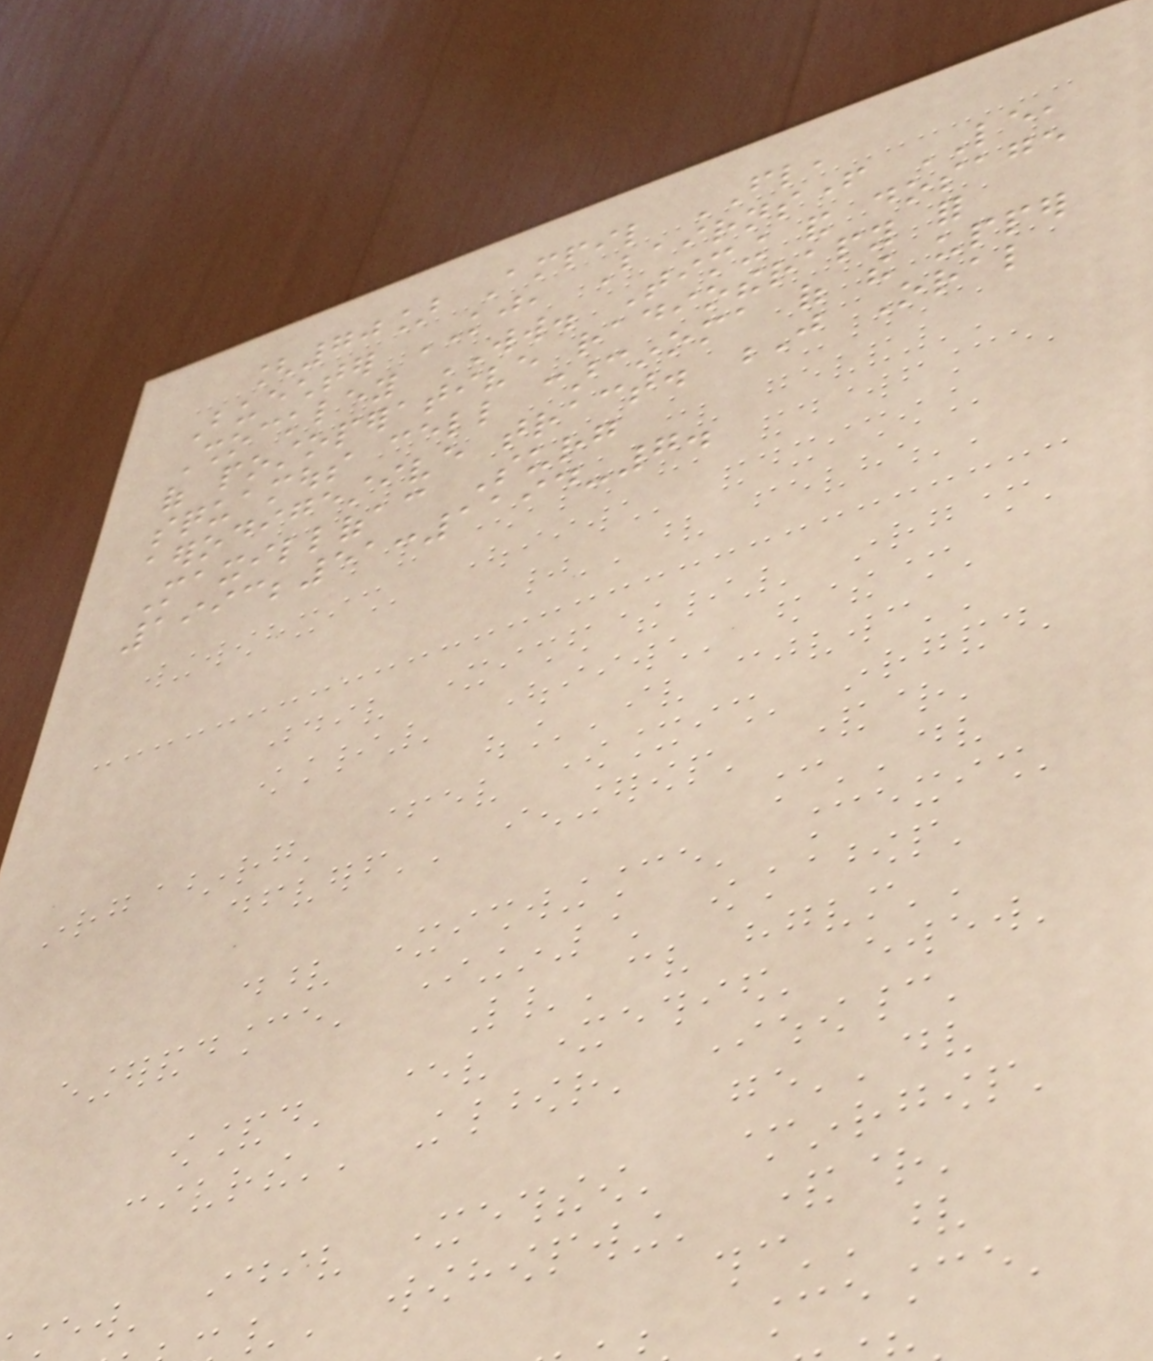[70] Ampil FL,
Buechter KJ, Bairnsfather LE,
Shockley WW. Timing and dosage
of postoperative radiotherapy for
squamous cell carcinoma of the upper
aerodigestive tract. J Oral
Maxillofac Surg
1993;51:1194-7.
